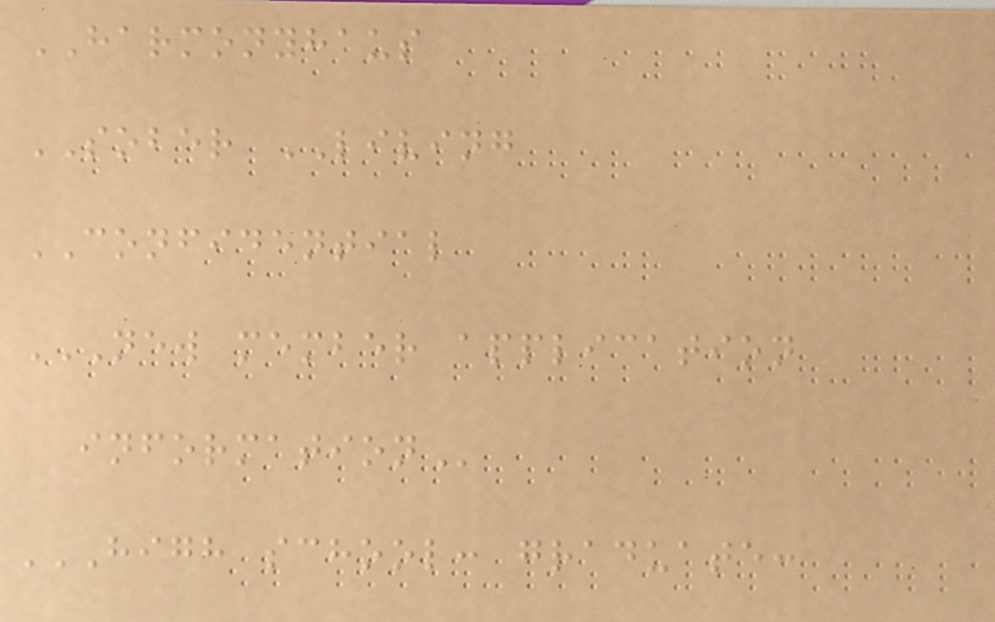HARMONYHAUS
SOBER LIVING
CONFIDENTIAL
NEW MEMBER APPLICATION
INFORMATION
HIGH SCHOOL: GRADUATE:
